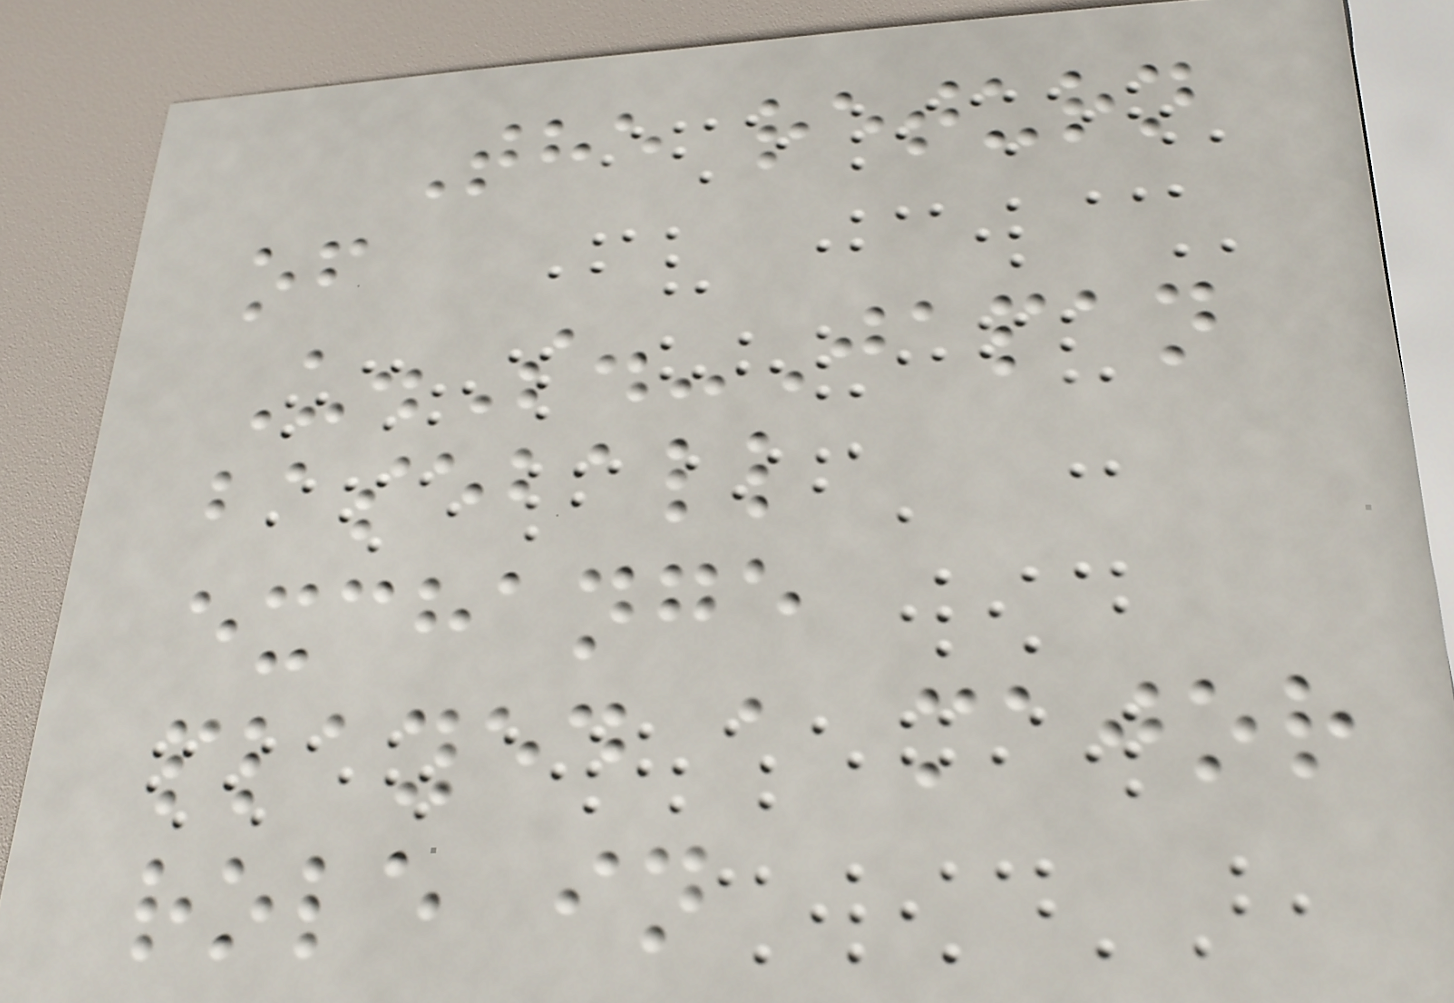The return
of
U.S.-Japan
baseball
exchange
played a major
role in
